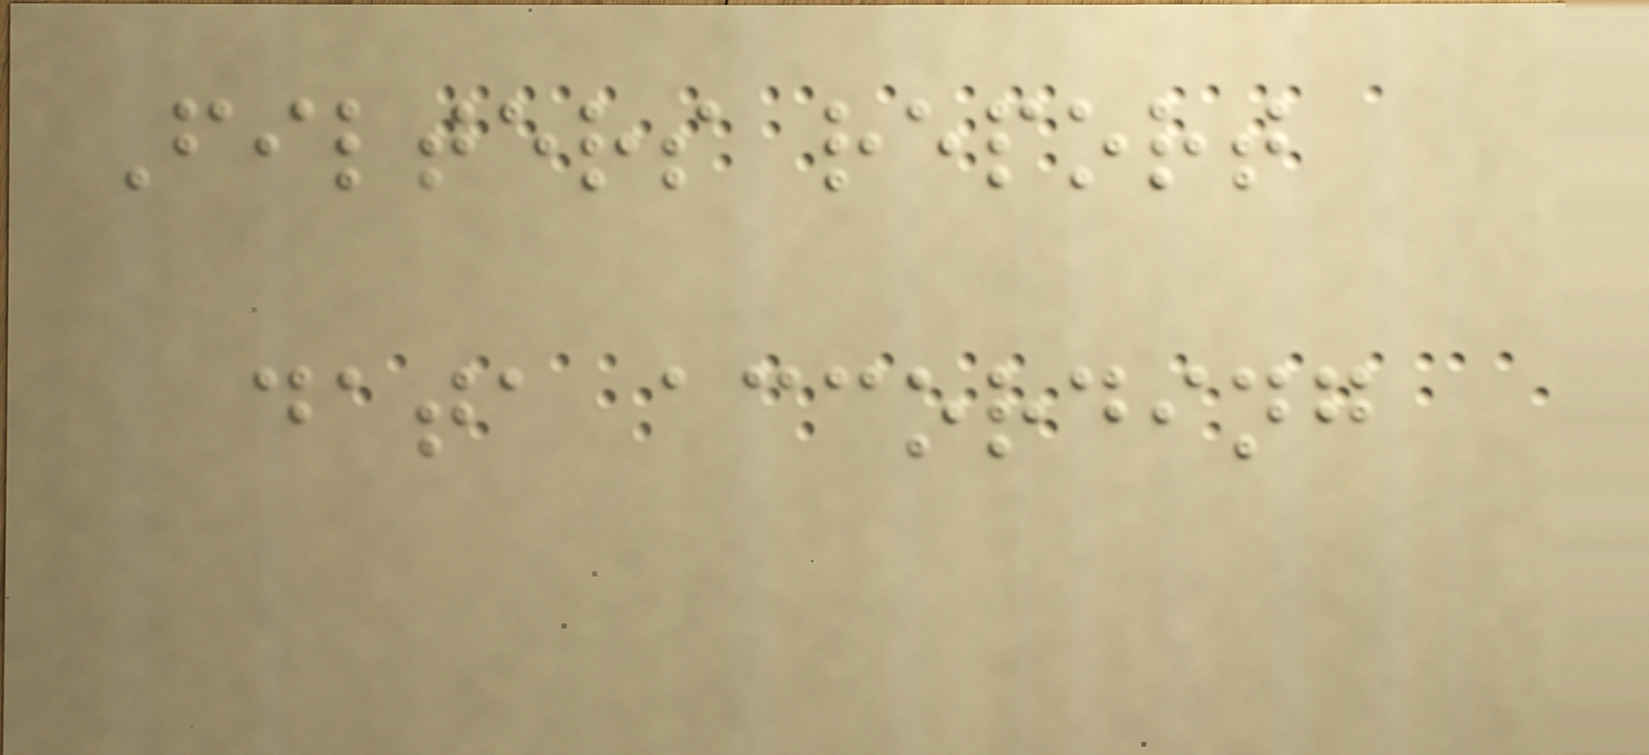Filters report
data according
